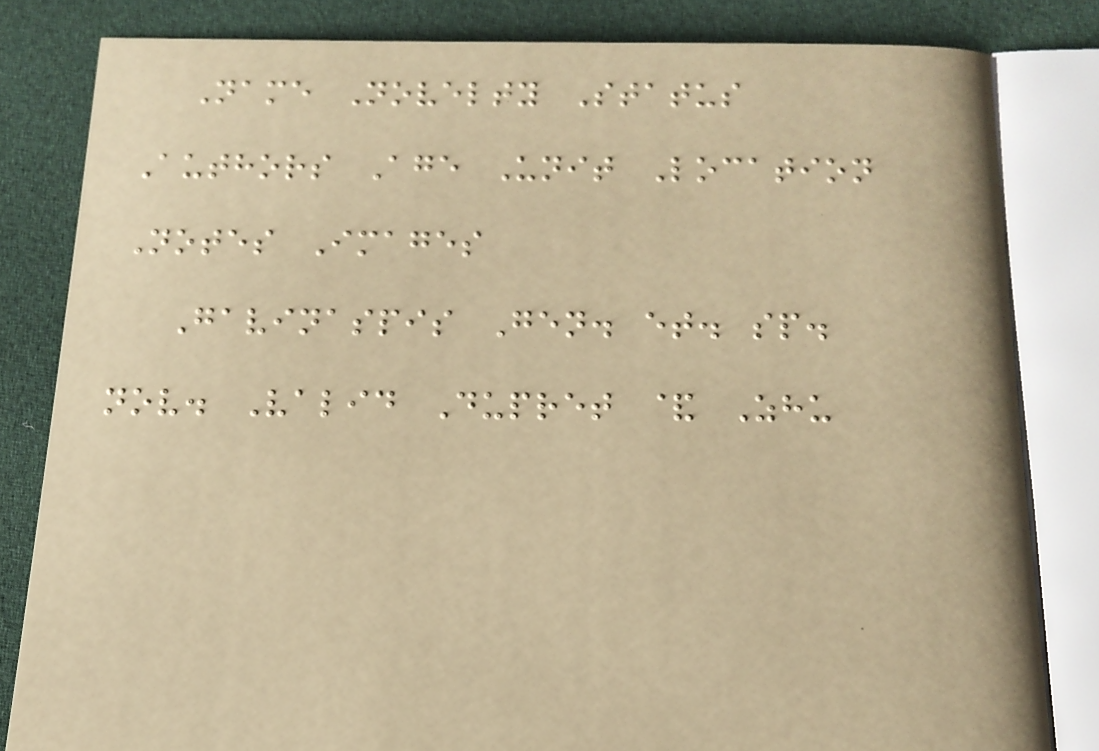Name Novelty Status
Authors Age Unit Location
Notes Images
Gavinaspis Gen. et. sp.
nov. Valid Dupret & Zhu
